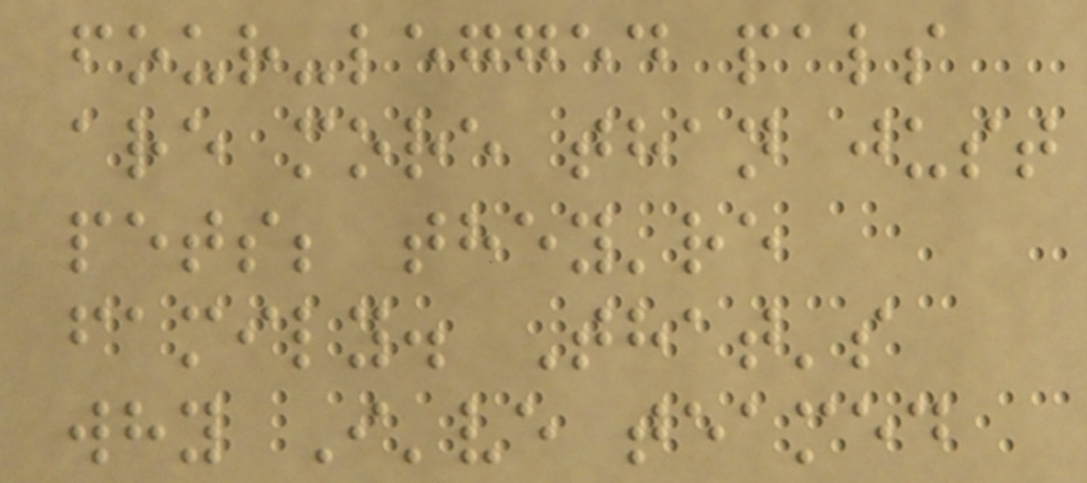four-legged pals
are more than just
pets; they're
family. That's
why I've teamed
